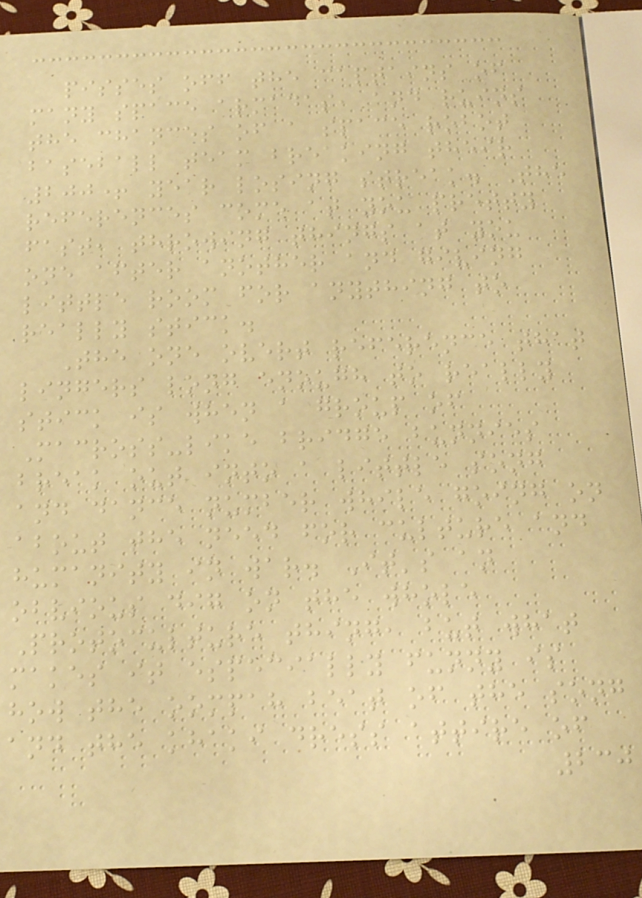pisses off the captains of
many space armadas, and ruins
the chances of a space robot
baseball team breaking their
200+ year losing streak. The
references come at you pretty
fast, throwing things at you
one after another and giving
little room for anything to
really stick.
The one overt reference that
lingers long enough to really
stick is when a group of
Macross-like bridge bunnies
break out into a little song
and dance number while going on
about the need for culture and
humanity in war. It's an
obvious dig on the whole
Protoculture thing, but what
makes it especially funny is
how the oompah beat of the song
and the khaki dress attire of
230
